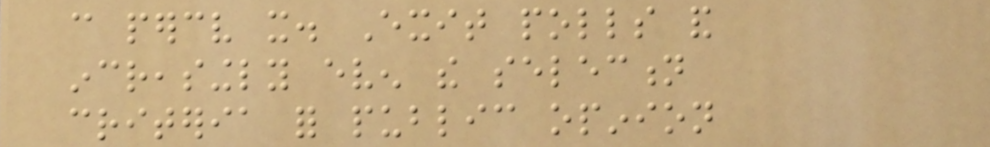can perceive it. Exit polls and
increasingly even the selection
criteria for public opinion
